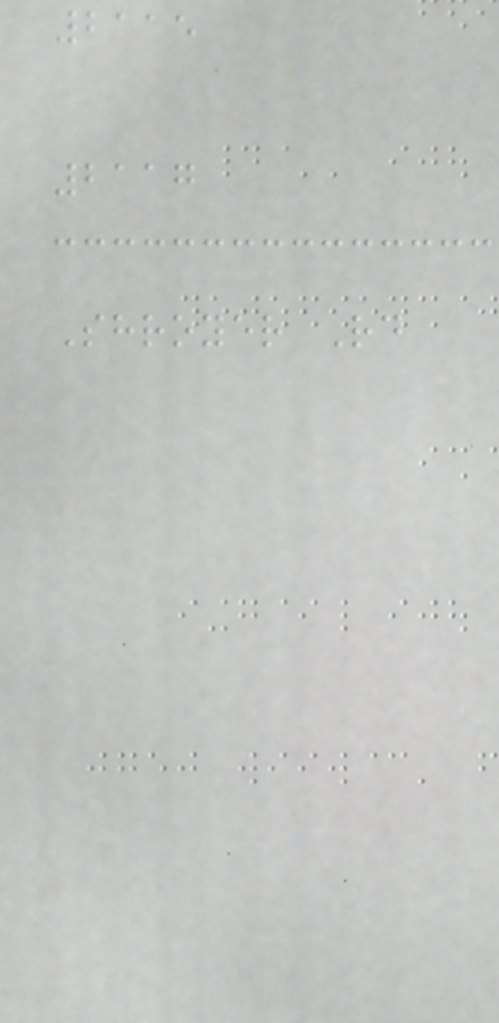2115
2117
Shroyer Rd
